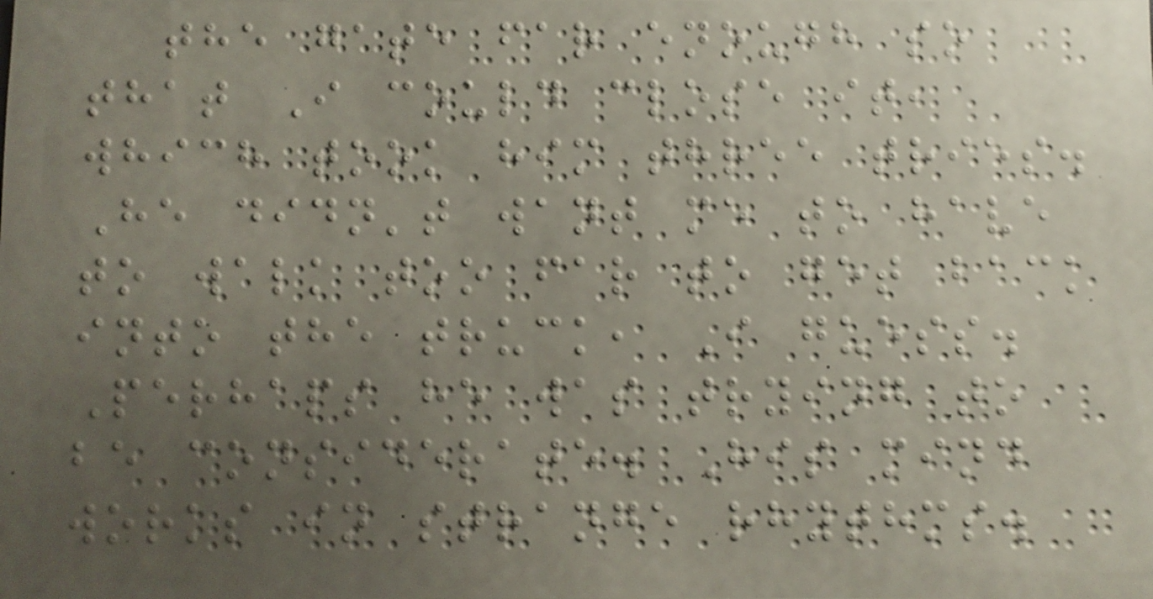the gate far enough so
that I could close it,
which took him three tries.
He didn't want me to have
to walk too far to get back
into the truck, I guess.
Perhaps he was trying to
be considerate. His mind
works in strange rhythms.
